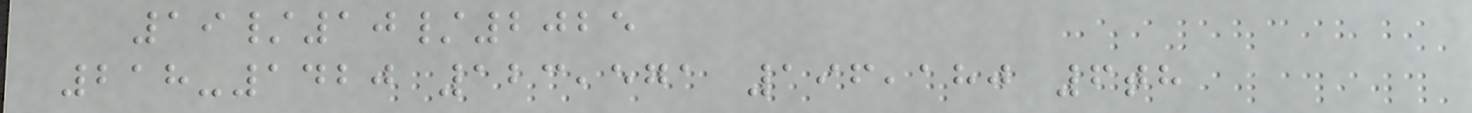19/10/2025
218-1420 123,571 196,180 6th
